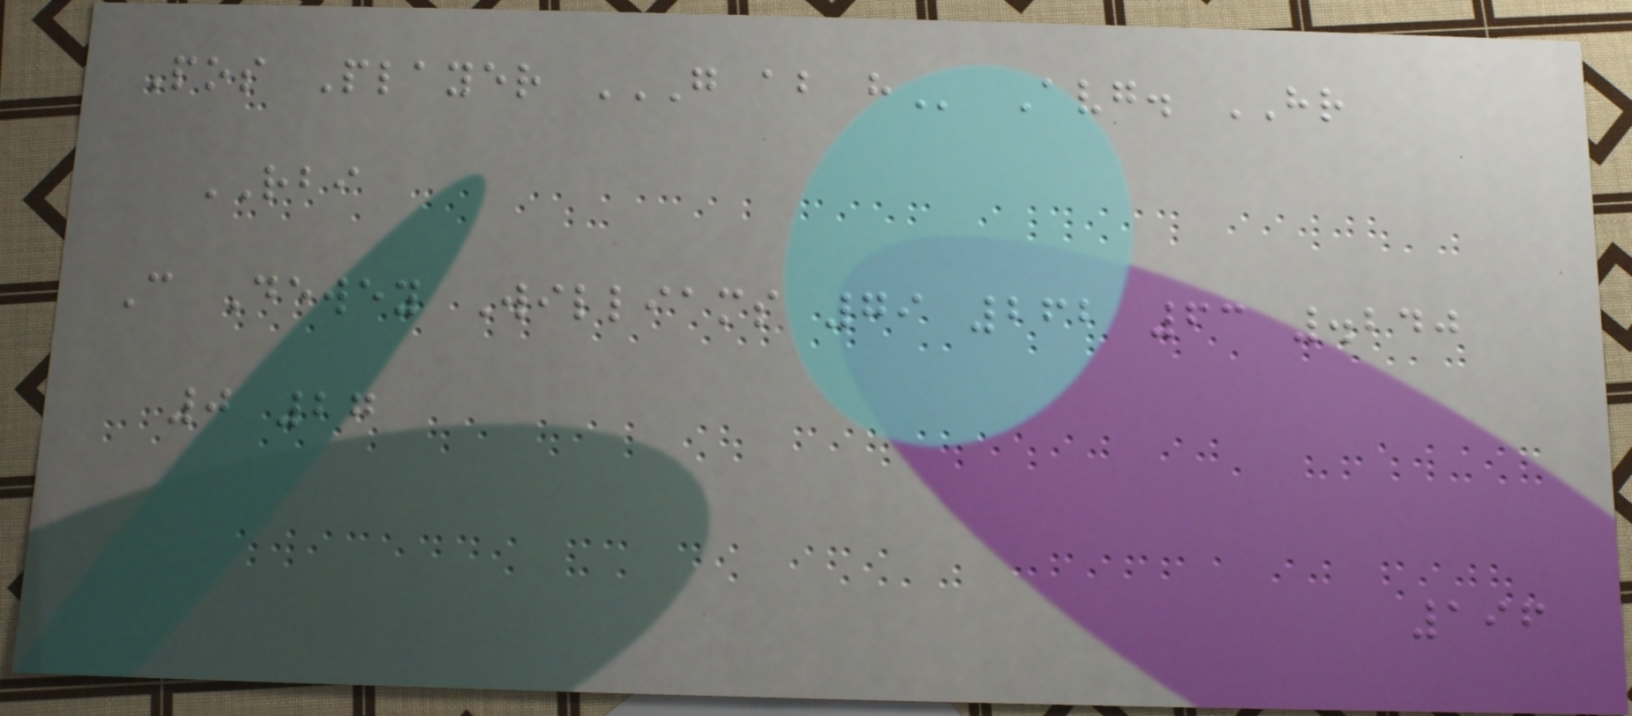Pos Player G AB H Avg. HR
RBI
C Dewey Williams 79 262 63 .240
0 27
196
